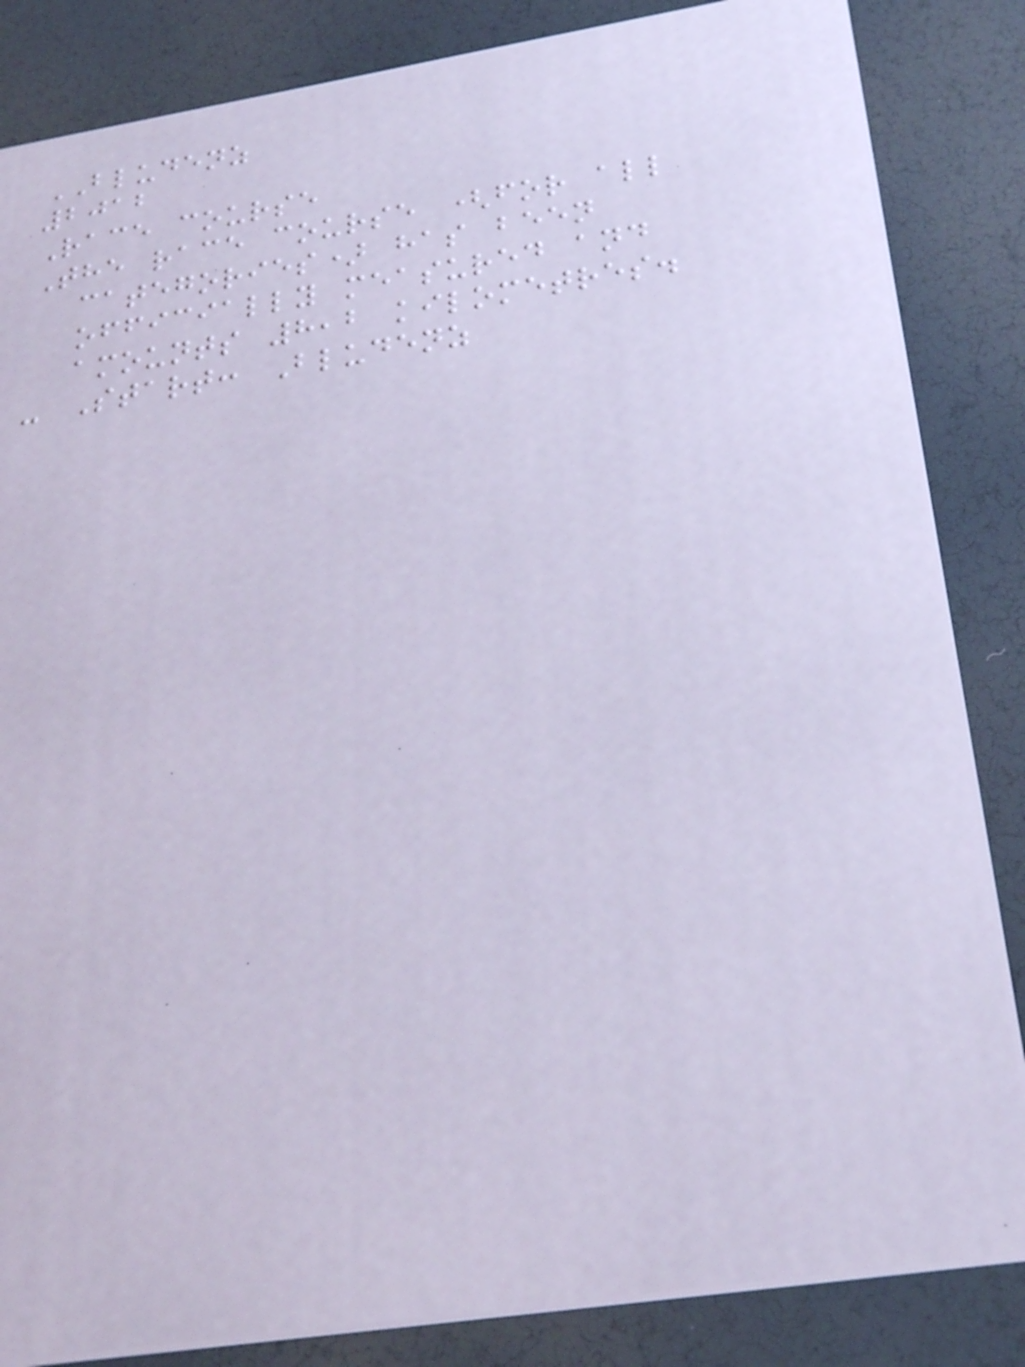BLUDENZ
2012
Race course
The race course (for all
categories) has been
officially measured and
amounts 8,2 kilometres.
- Start: Bludenz
